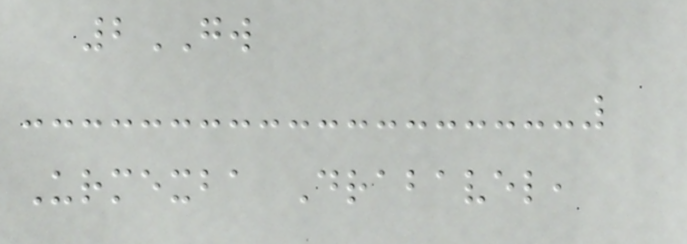2GW
Urmexba Drabavel,
